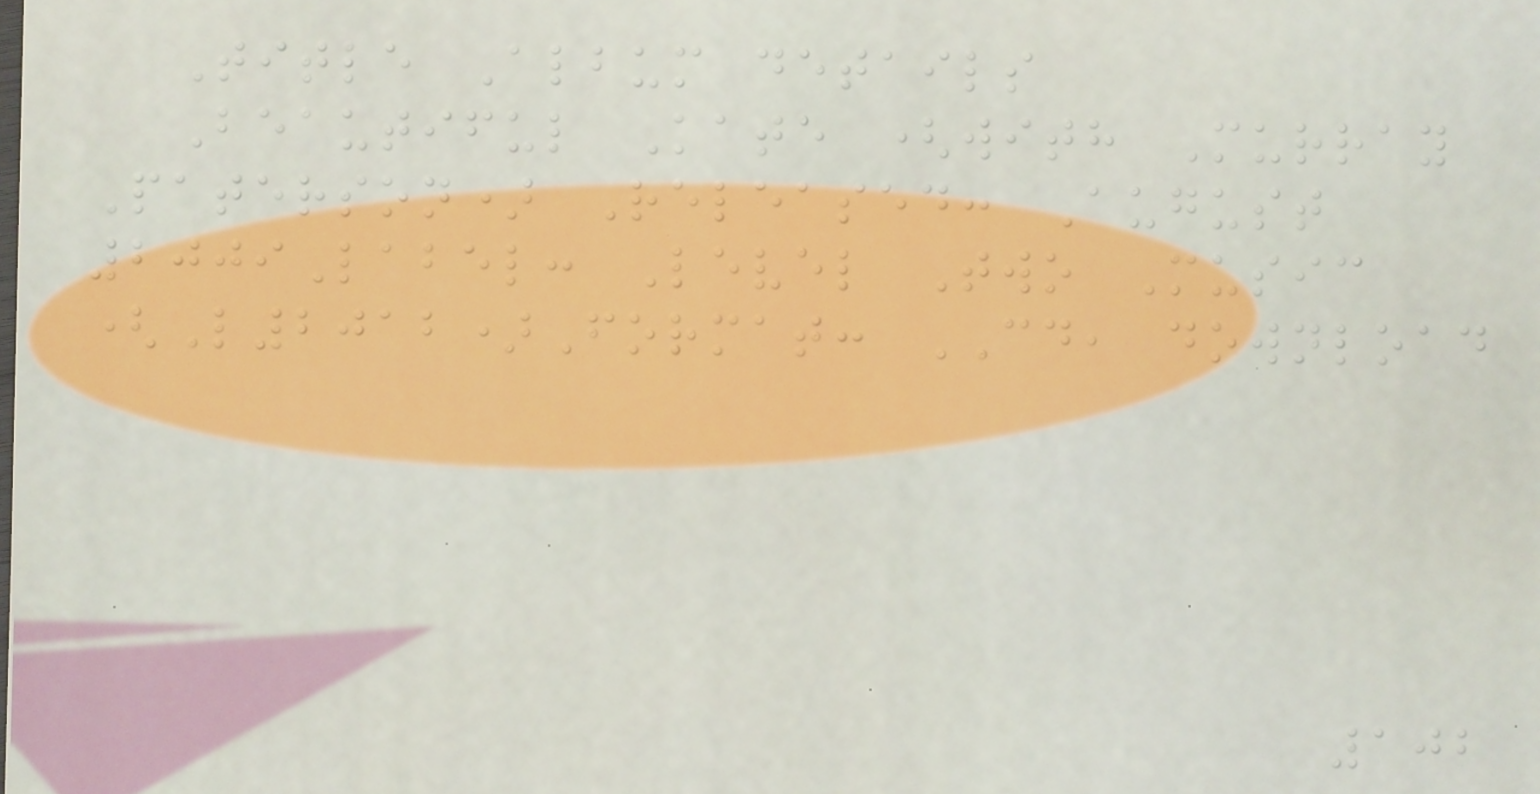Title Album details
Beautiful Kate (with Murray
Paterson) Released: August
2009Label: Level Two Music
(L2012)Format: CD, download
102
